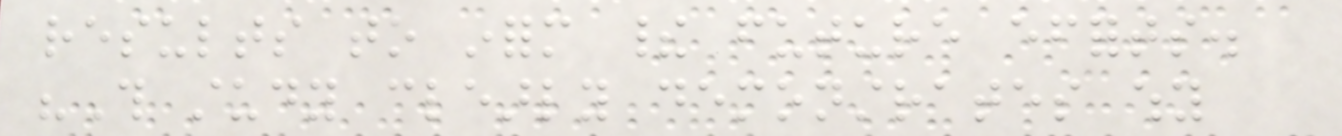results to inform their future efforts.
"This study clearly demonstrates why
